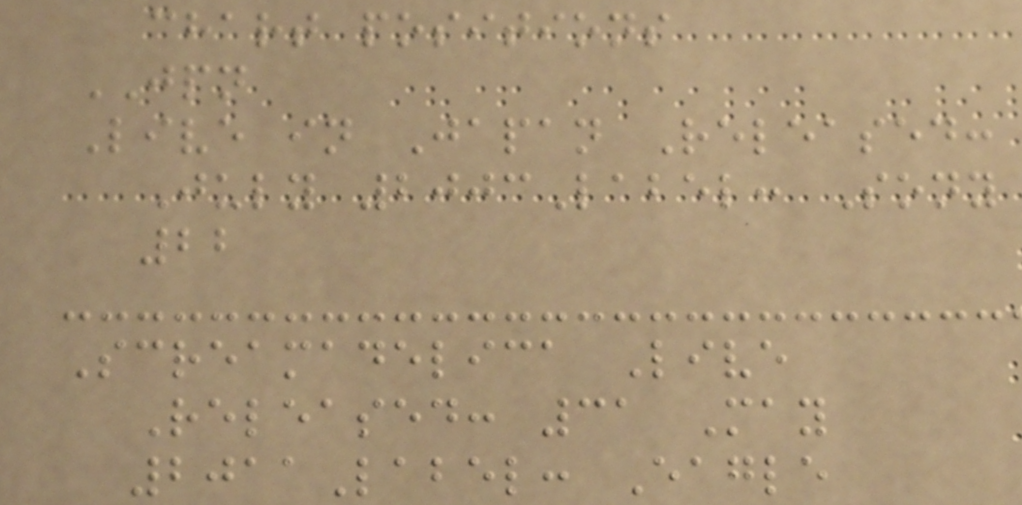chart positions
JPN
Live in Japan Released:
July 2003Label: Sony
22
Screamadelica Live
Released: 31 May
2011Label: Eagle
